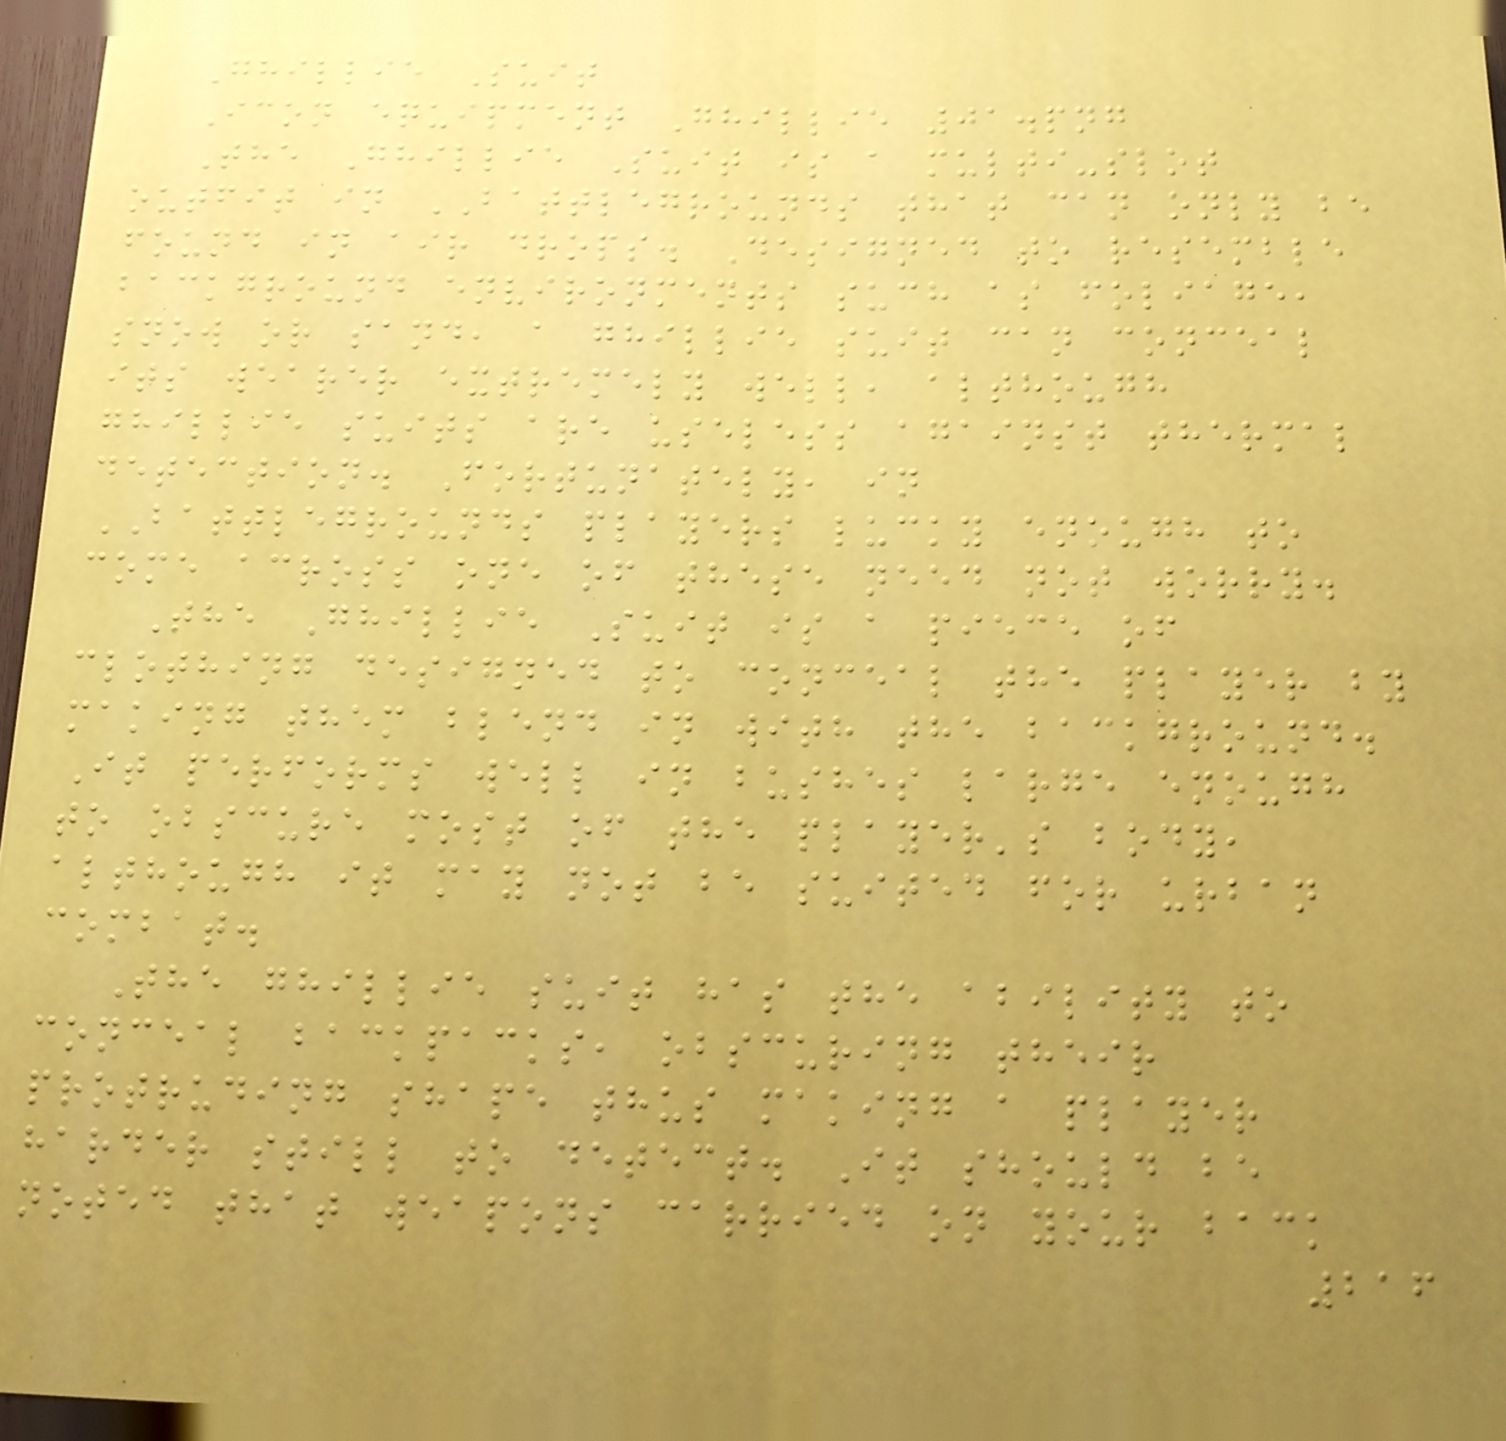Ghillie Suit
Icon equipment Ghillie 01.png
The Ghillie Suit is a multi-slot
outfit in BATTLEGROUNDS that can only be
found in air drops. Designed to resemble
background environments such as foliage,
snow or sand, a ghillie suit can conceal
its wearer extremely well, although
ghillie suits are useless against thermal
detection. Fortunately, in
BATTLEGROUNDS players lucky enough to
come across one of these need not worry.
The Ghillie Suit is a piece of
clothing designed to conceal the player by
making them blend in with the background.
It performs well in bushes large enough
to obscure most of the player's body,
although it may not be suited for urban
combat.
The ghillie suit has the ability to
conceal backpacks, obscuring their
protruding shape thus making a player
harder still to detect. It should be
noted that weapons carried on your back
216
